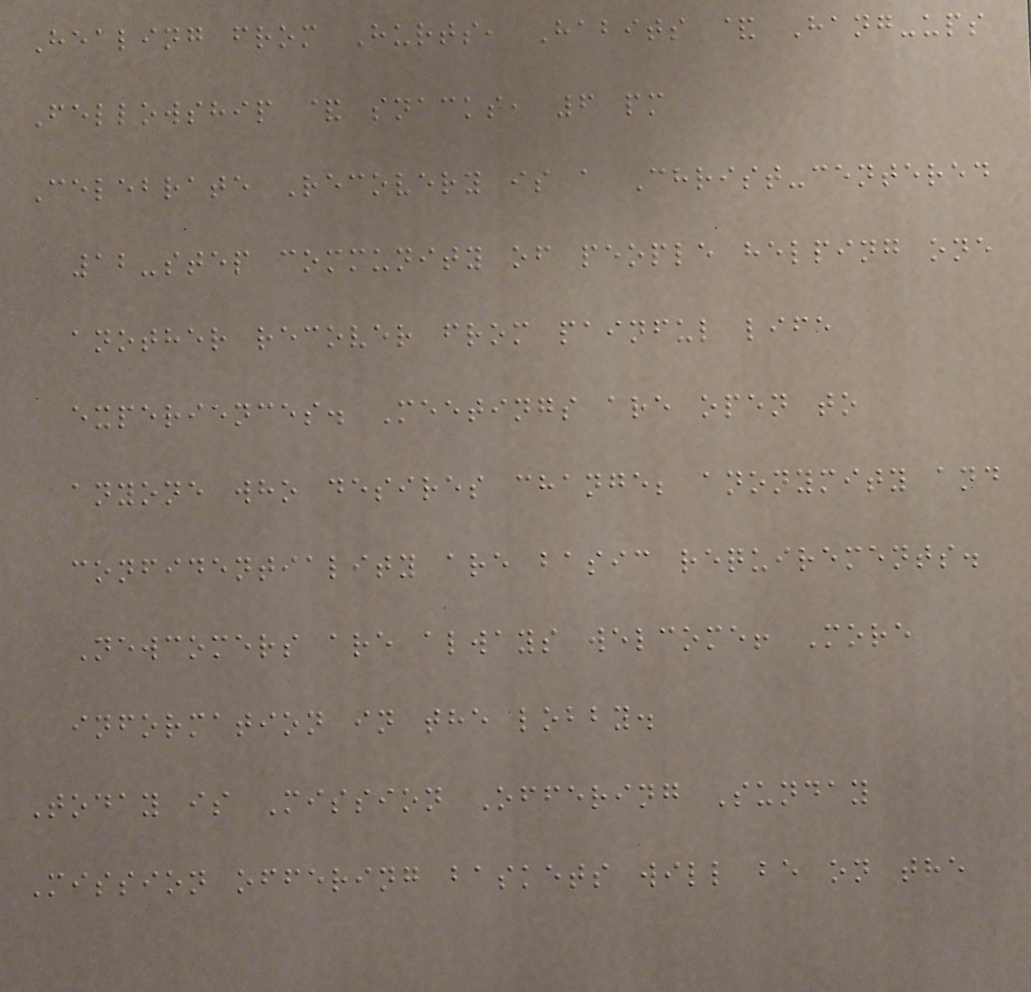Healing from Hurts, Habits & Hang-ups
Fellowship & snacks, 6 pm
Celebrate Recovery is a Christ-centered
12-step community of people helping one
another recover from painful life
experiences. Meetings are open to
anyone who desires change; anonymity and
confidentiality are basic requirements.
Newcomers are always welcome! More
information in the lobby.
Today is Mission Offering Sunday
Mission offering baskets will be on the
